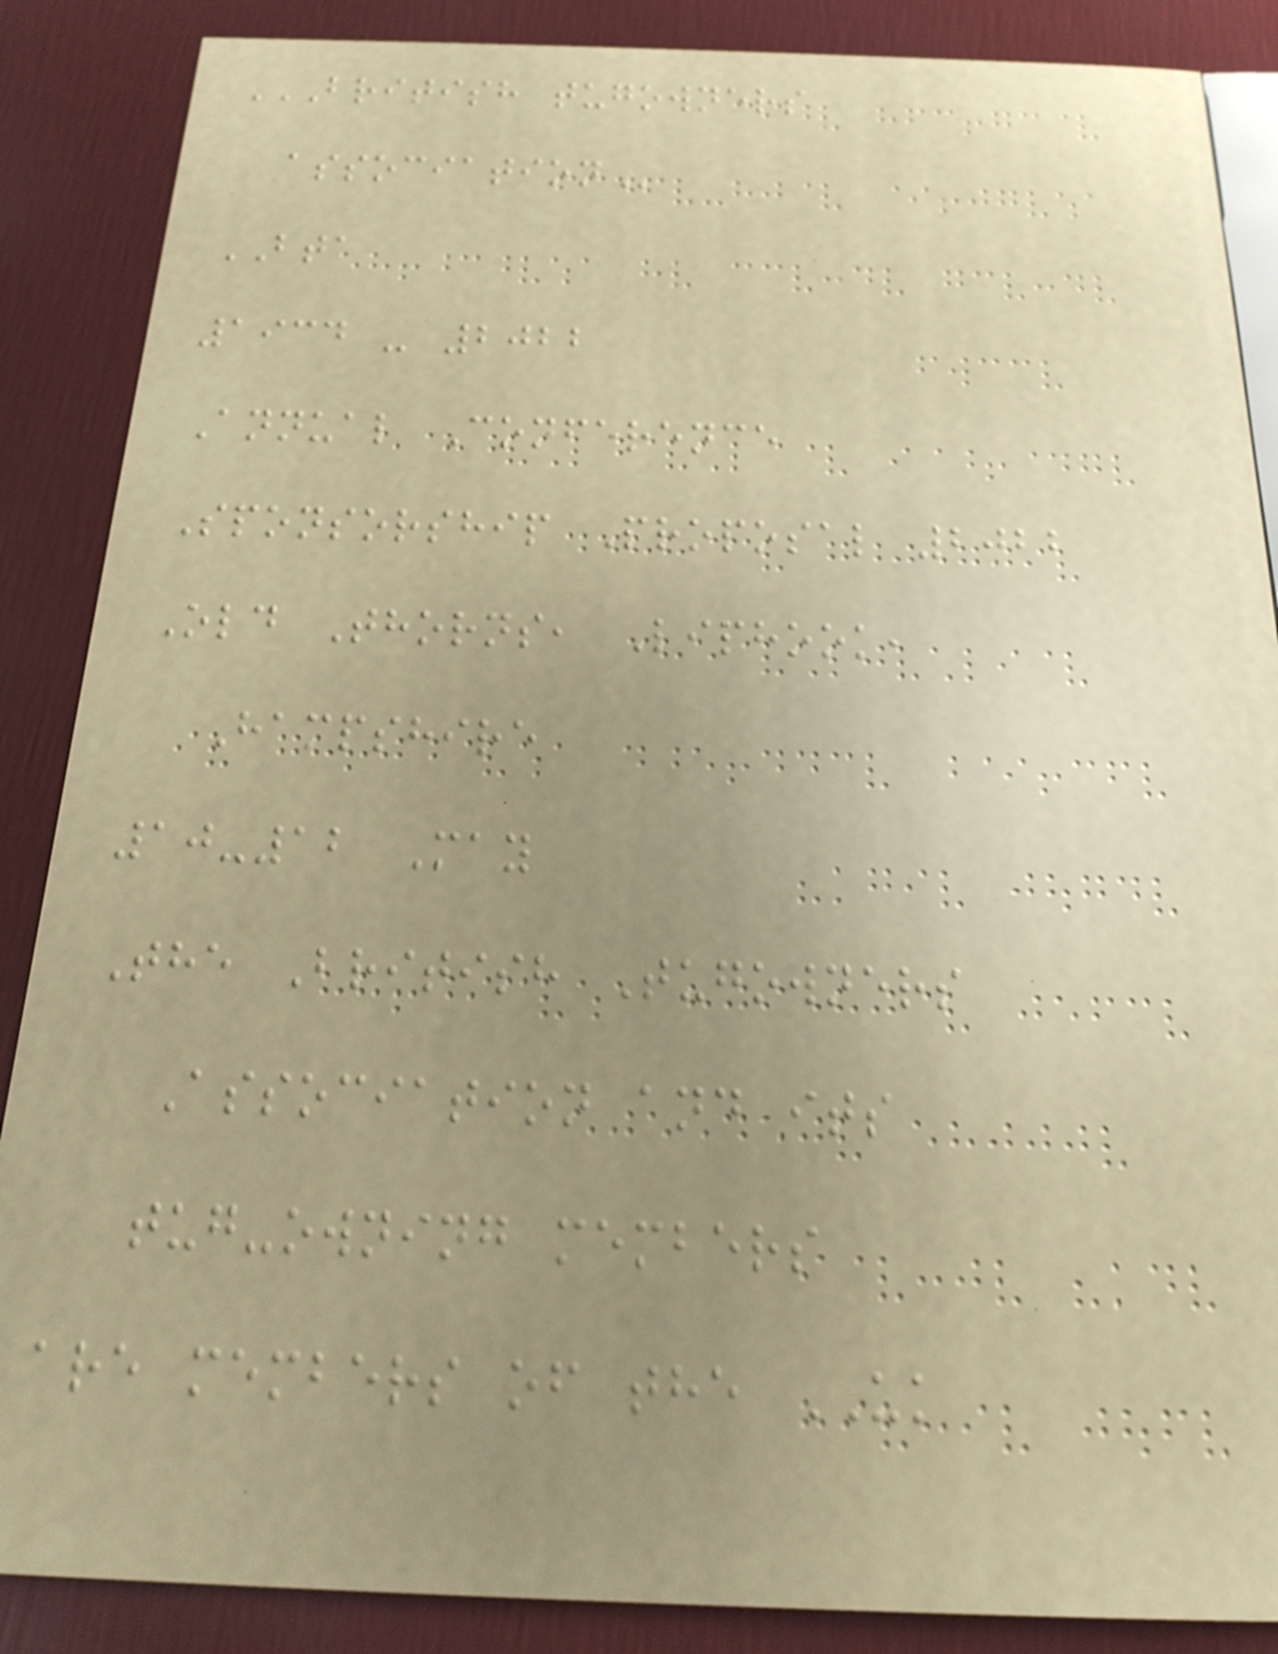BRITISH TUGOWNERS
ASSOCIATION
BTA
1934 - 2022
Annual Conference
Sponsorship Proposal 2022
Old Thorns, Liphook,
Hampshire
10-12 May
The British Tugowners
Association and its
tug-owning members
are members of the UK
